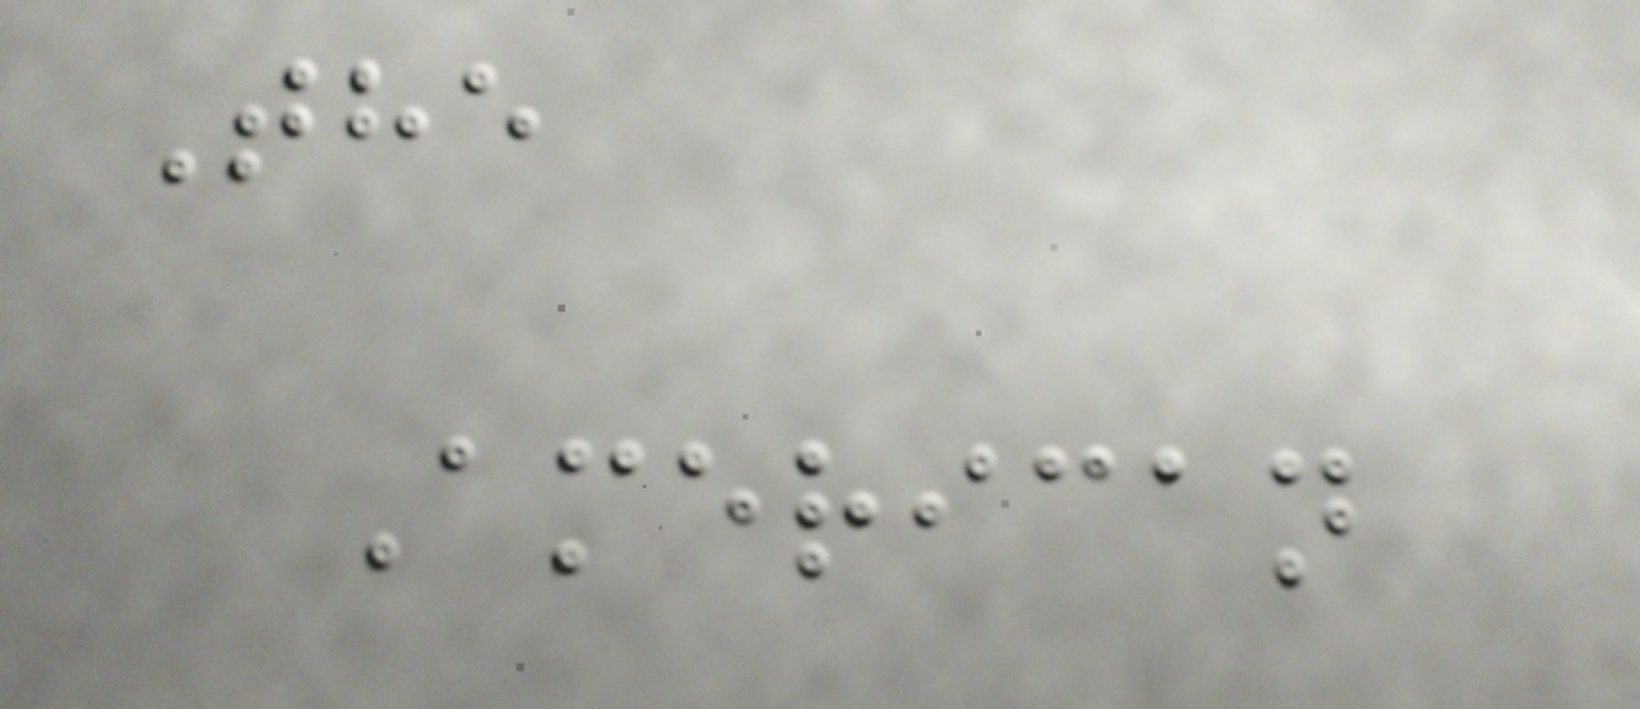The
American
